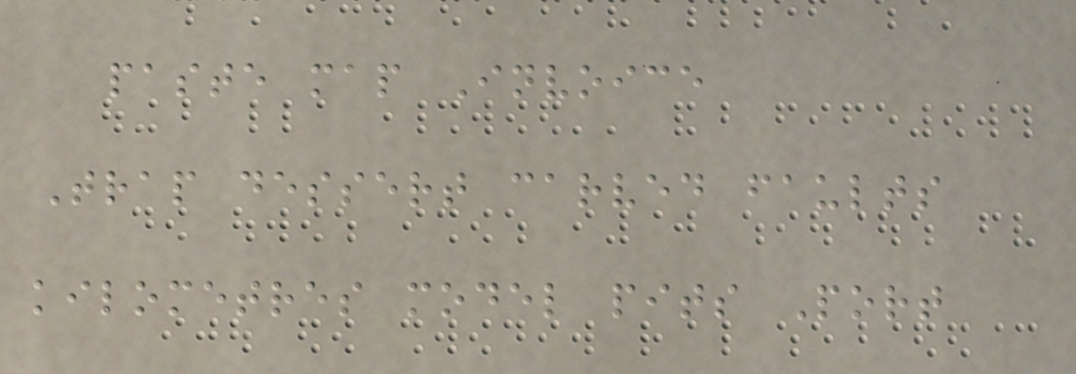paste map Invoice
Trap dessert carved faults
kilometres model pits Port
